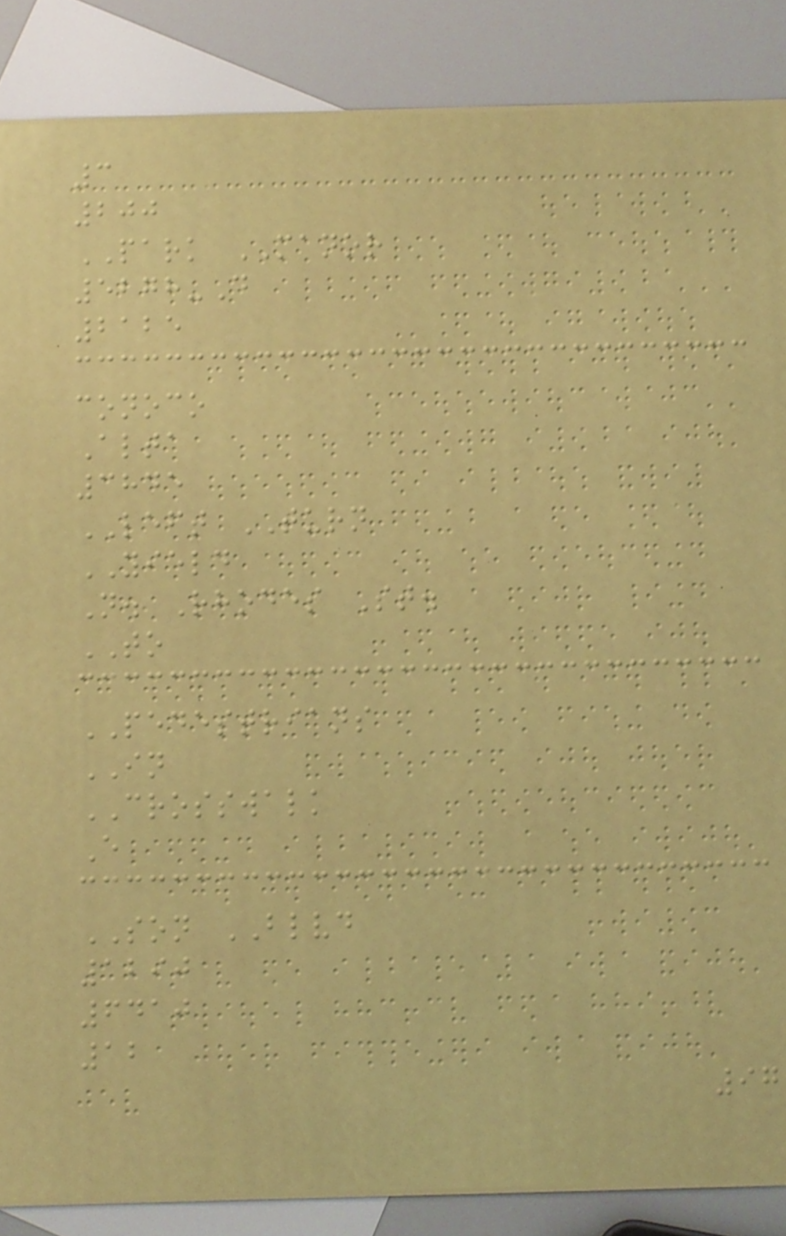3
200
PARK MANOR
5278-D
2125
conoco
Alta
3845
LEFT TURN
YIELD
N. Rhodes St.
TO
PEDESTRIANS
IN
CROSSWALK
E
SON BLVD
1290
6410
12
97
